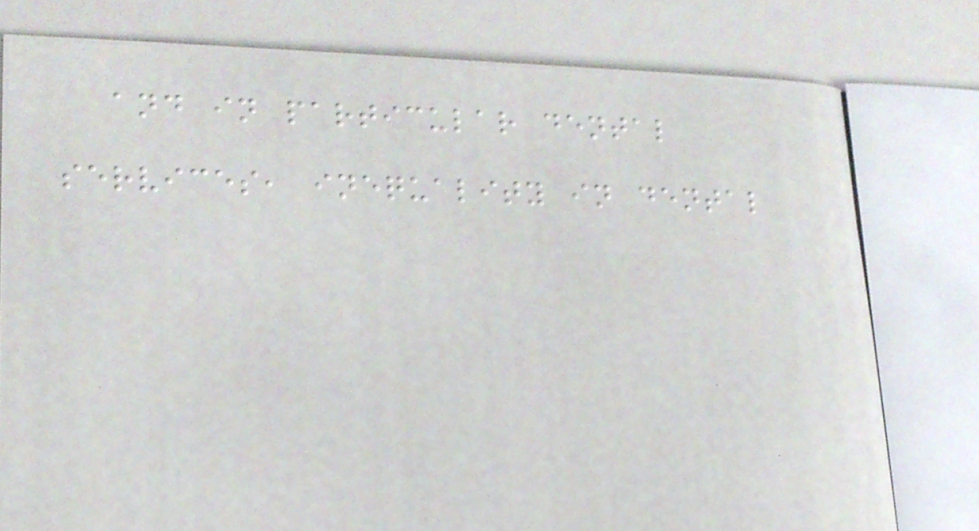and in particular dental
services, inequality in dental
